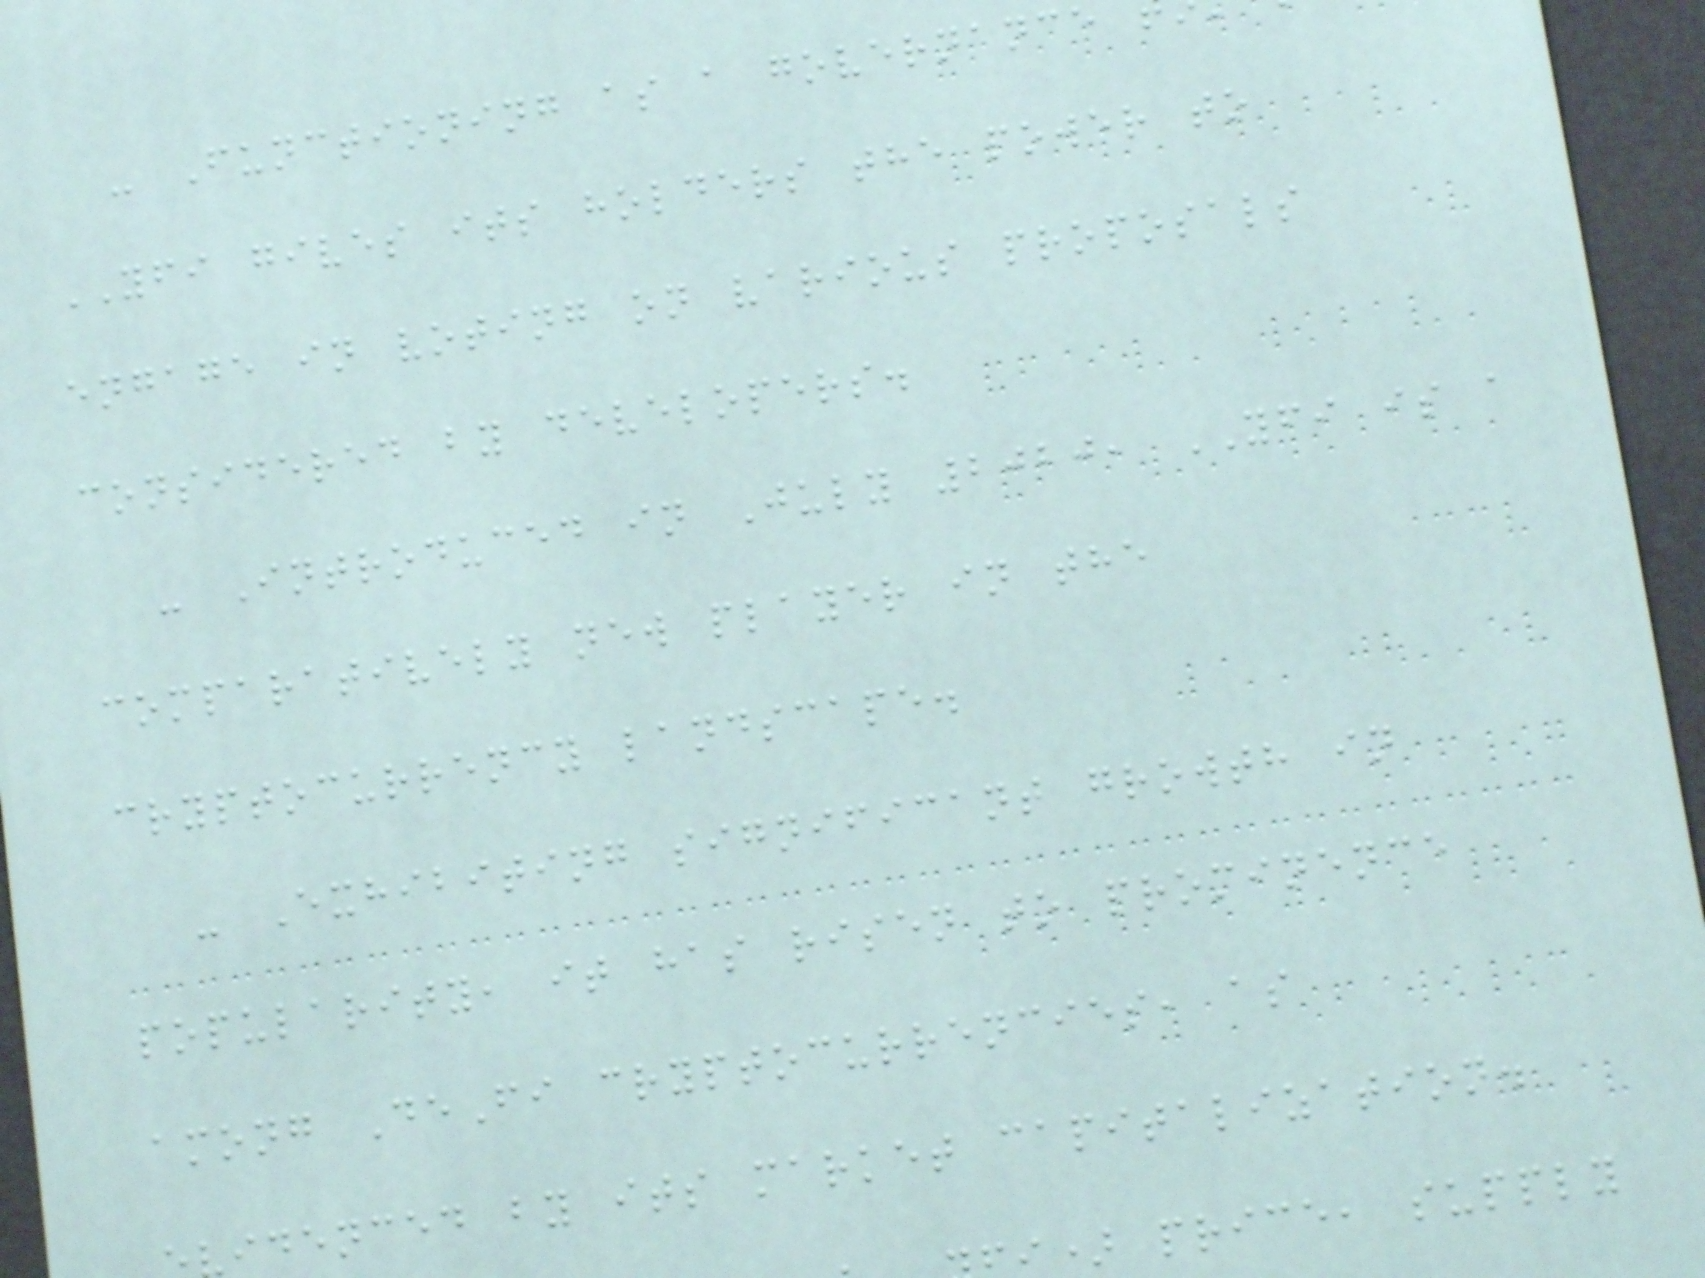- Functioning as a governance
YFI gives its holders the power to
engage in voting on various proposals
considered by developers.
- Introduced in July 2020, YFI is a
comparatively new player in the
cryptocurrency landscape.
- Exhibiting significant growth in
popularity, it has risen to prominence
among DeFi cryptocurrencies, as
idenced by its market capitalization.
i) price, supply
